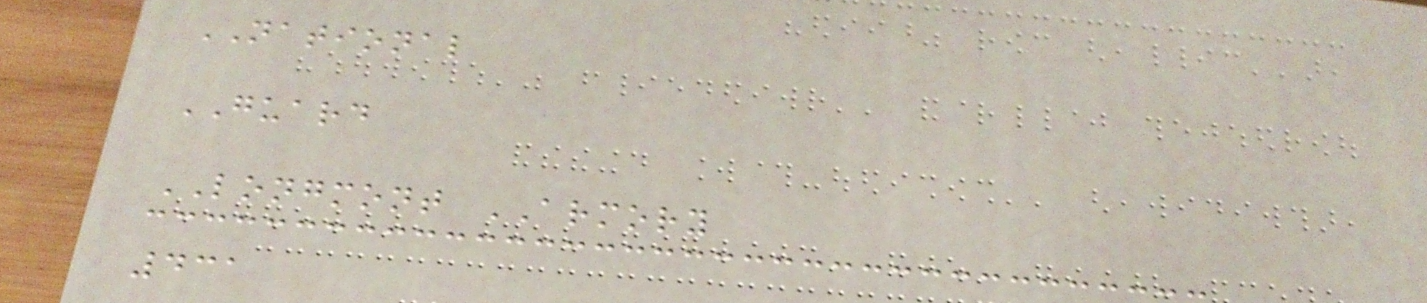NATIONAL
GUARD
LONGMONT ARMORY
431
